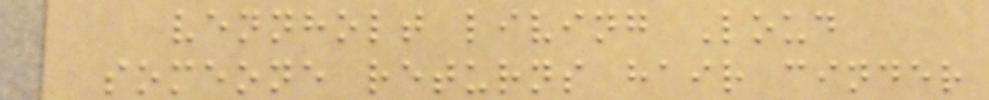vennholt living Loud
someone returns hair cinder
